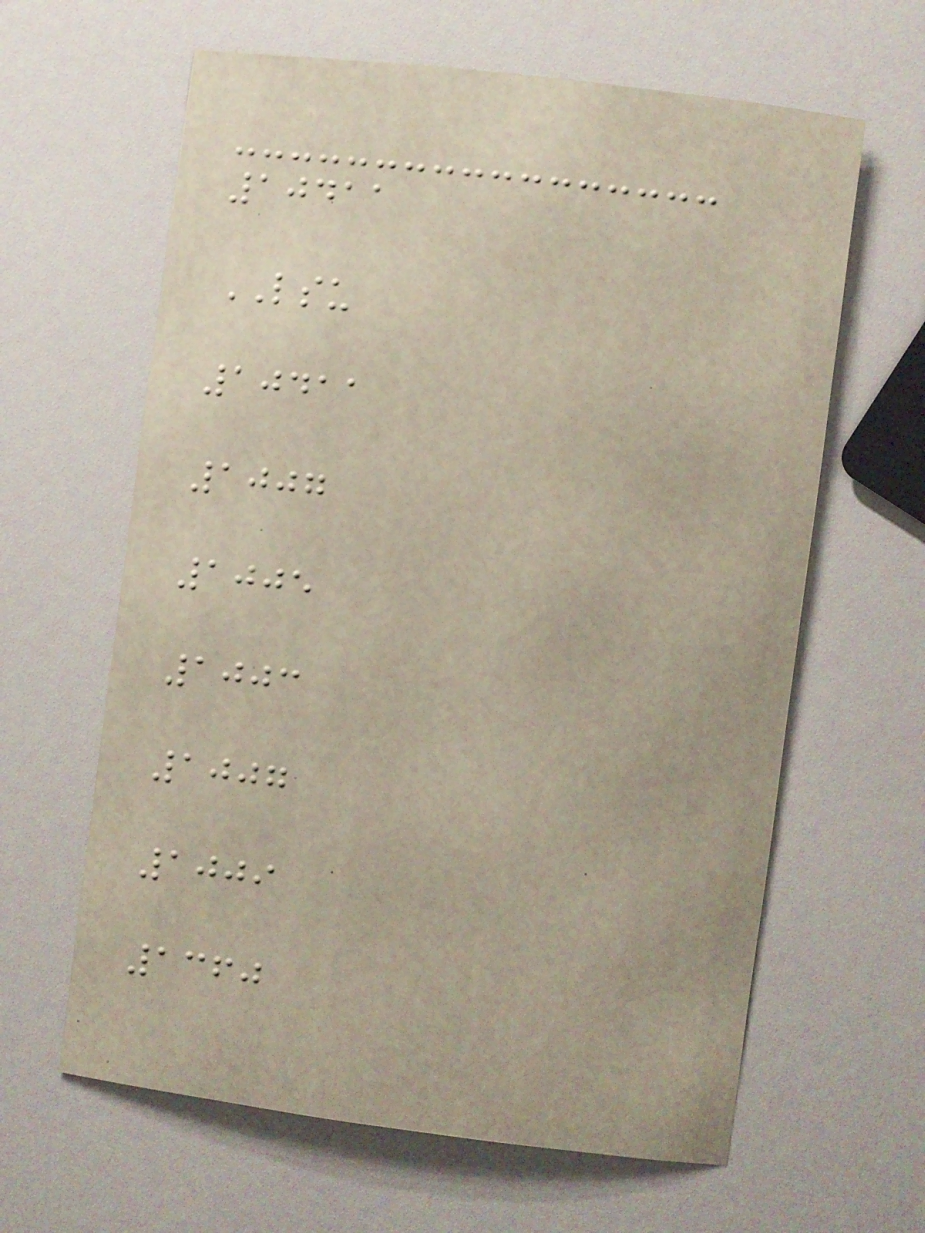10411
LSU
10411
1007
1005
1003
1007
1009
1360
